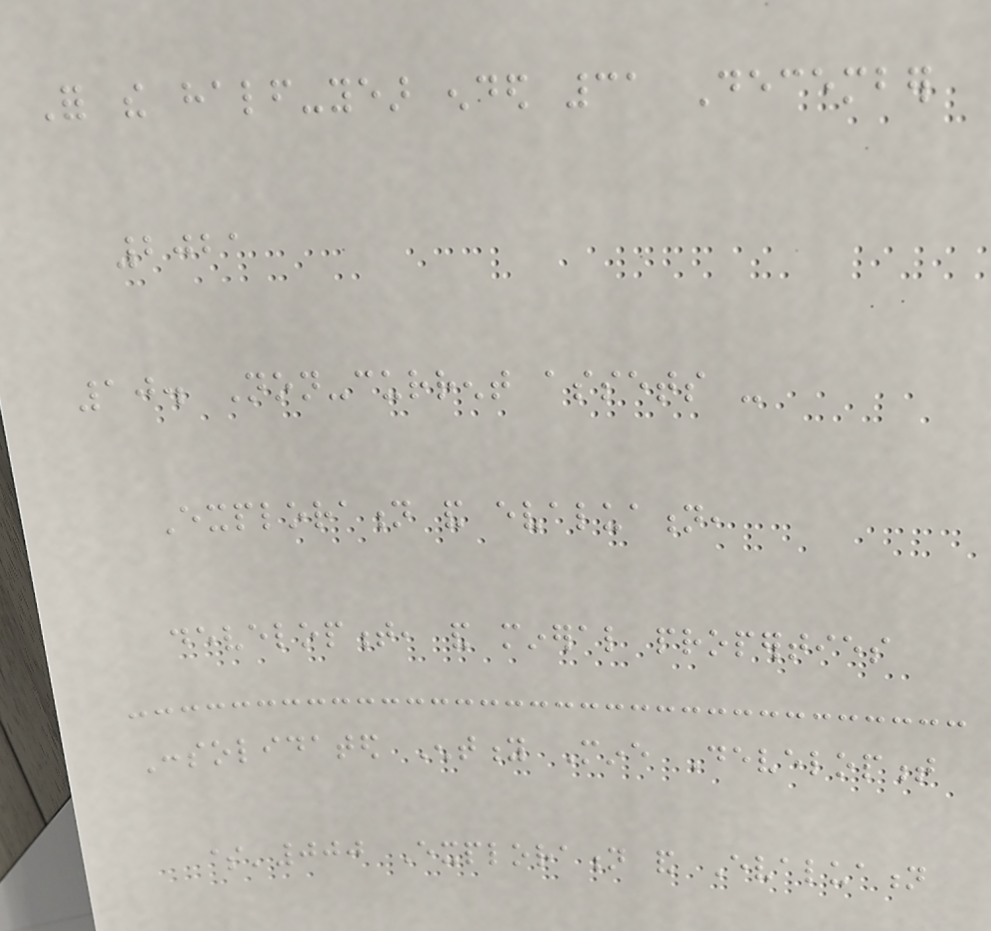For the half-year ended 31 December
2021
10. Non-current assets -
Exploration and evaluation,
development, and mineral properties
Consolidated Entity Mine Development
$'000 Exploration and Evaluation
